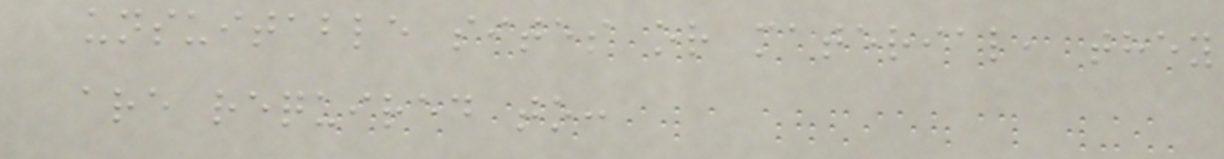unsuitable sites or material, they
are required to:
